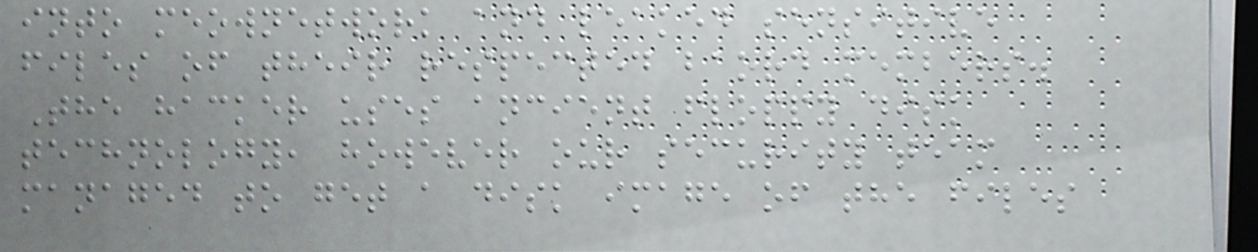into meownetwork and leaked sensitive
files of their respected baord members.
The hacker uses ancient floppy disk
technology, however our security team
managed to get a disk image of the files
